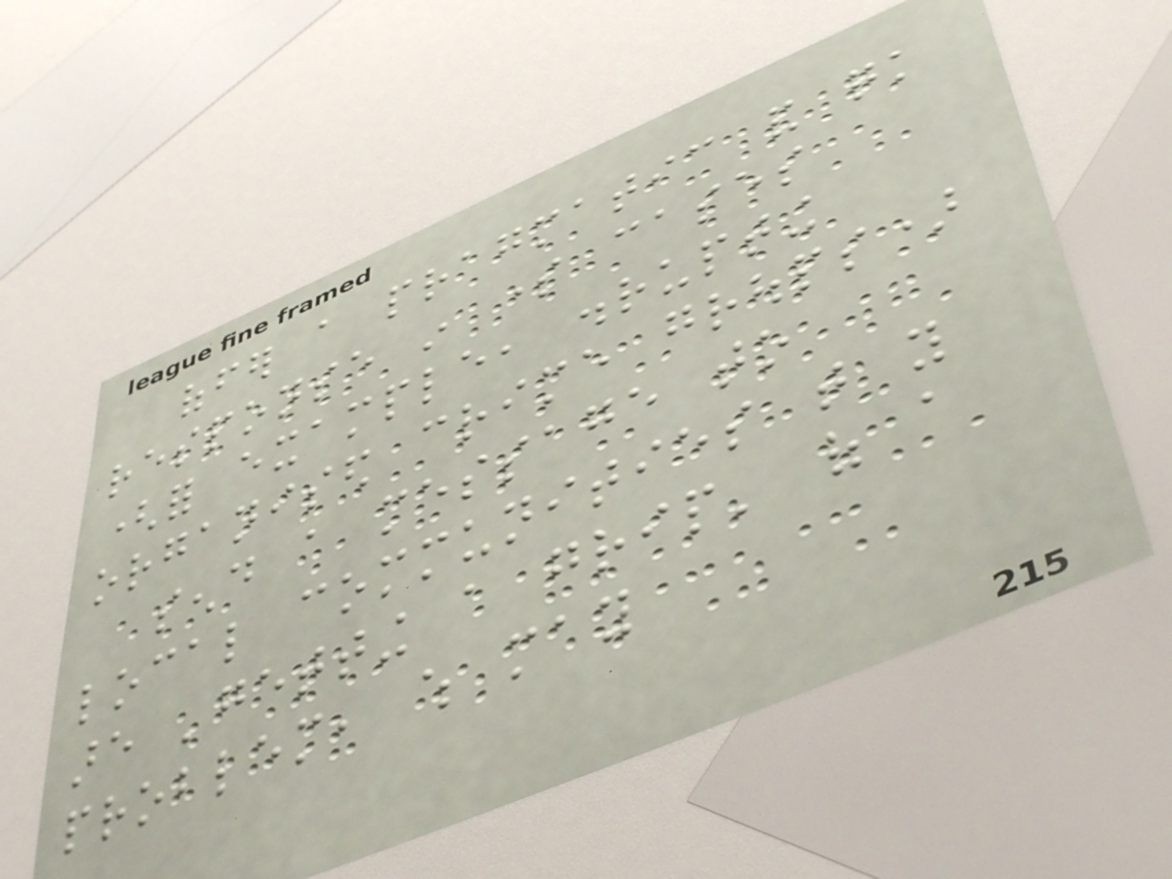offer a pragmatic and quick
response in some cases
(for example, disrupting
organised crime groups)
send a message to
local communities that you
are 'getting a grip' of a
problem, which may
